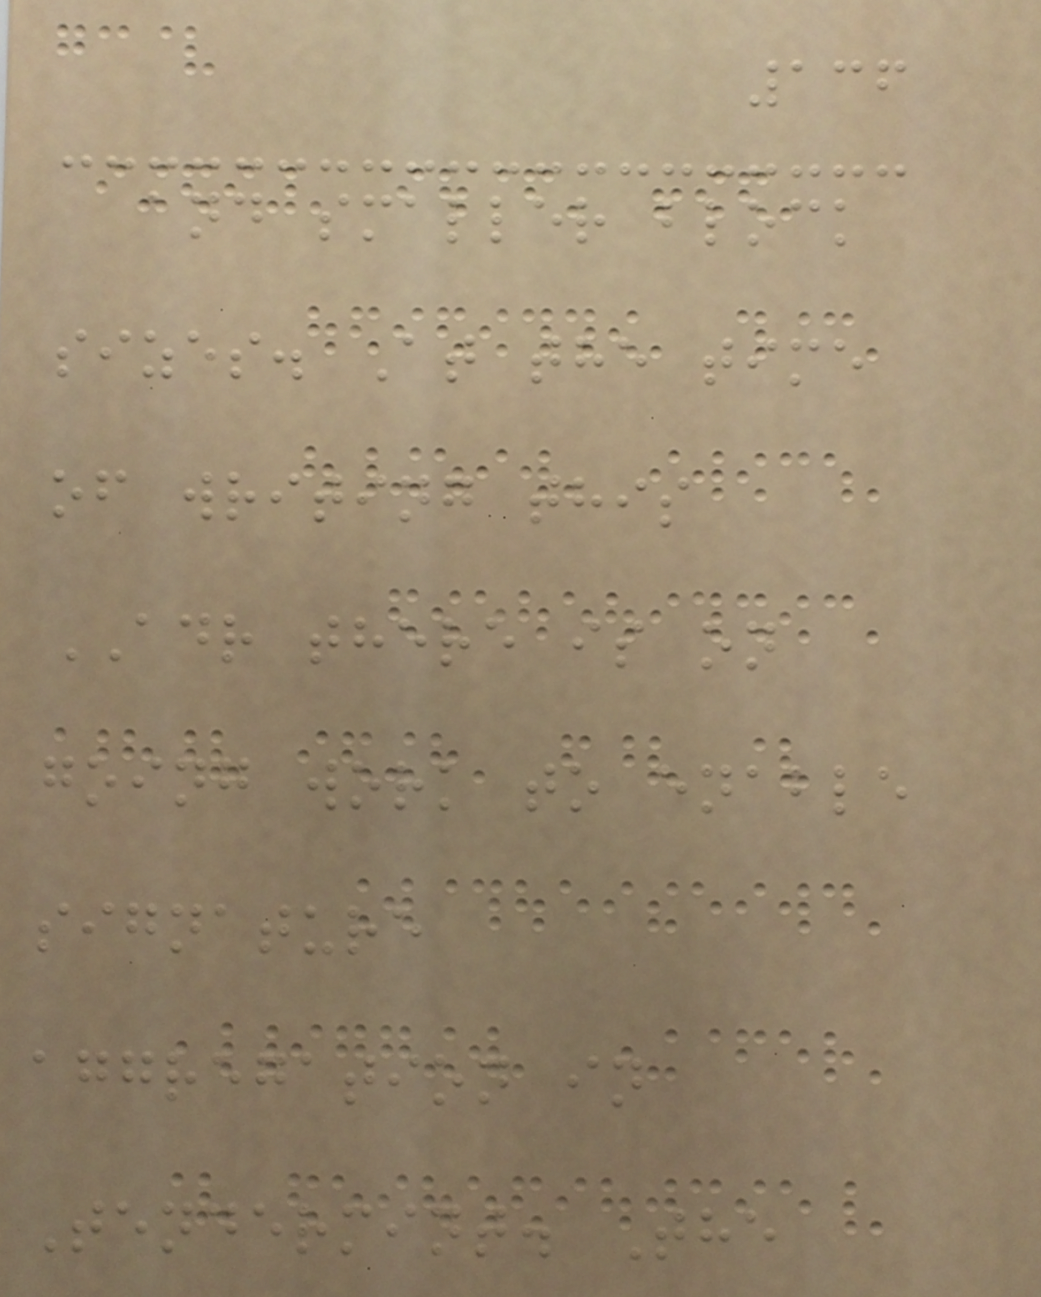136
and smaller block
sizes. At the time
of writing this
ADR there is on
going work to enable
signature
aggregation in
Tendermint. The
